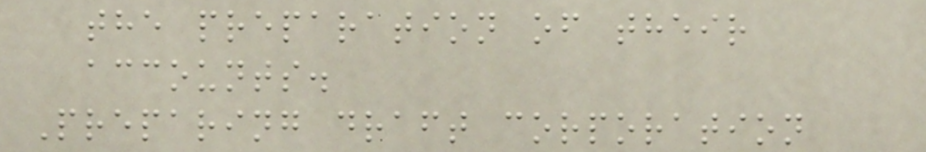the preparation of their
accounts.
Preparing draft corporation
